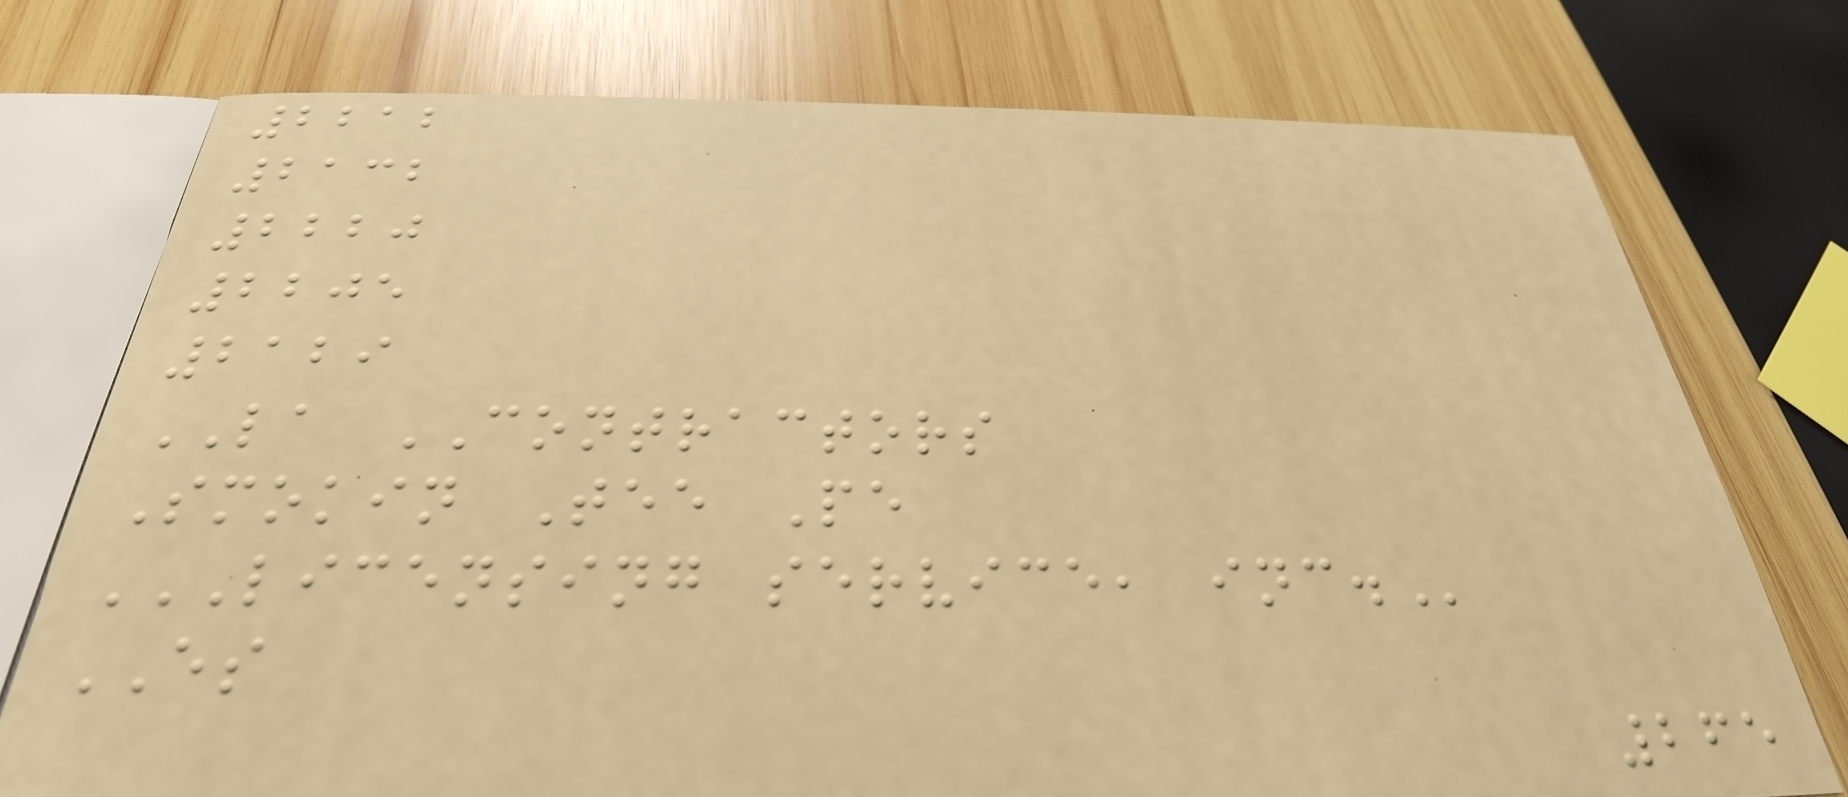2212
2132
2220
2205
2129
LA CONTRACTORS
Smokin Tee Pe
LICENSING SERVICE, INC.
ES
265
